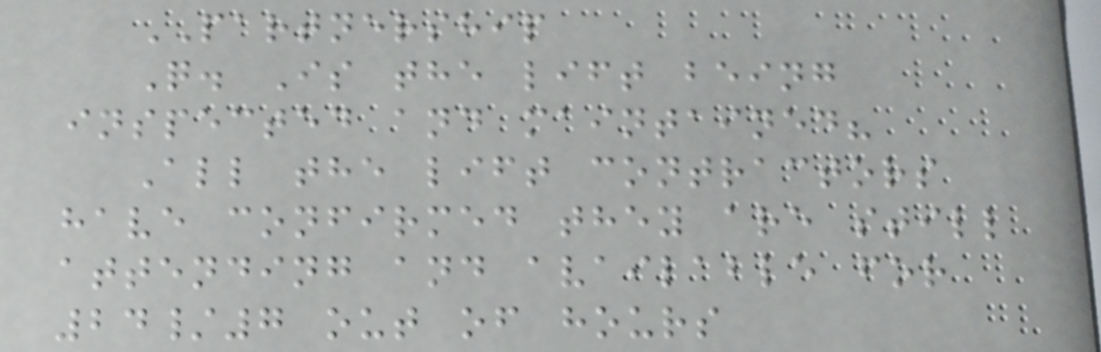PARTNERSHIP
Q. Is the lift being
inspected and maintained?
All the lift contractors
have confirmed they are still
attending and available for
24/7 out of hours
